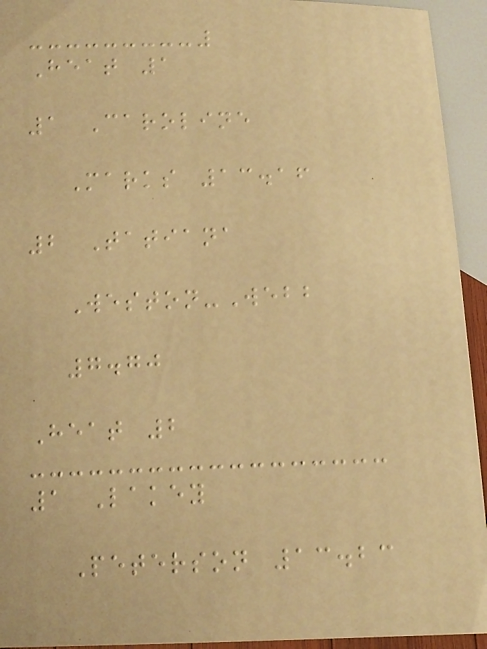Heat 1
1 Caroline
Marks 13.16
2 Tatiana
Weston-Webb
7.70
Heat 2
1 Lakey
Peterson 13.23
